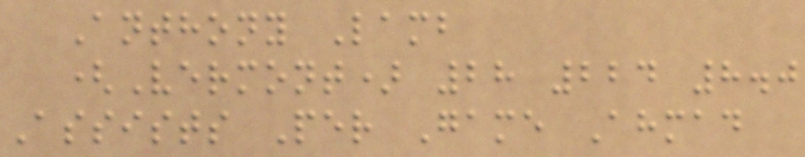Anthony Lamb
(Vermont) 28 224 8.0
Assists Per Game Ahmad
